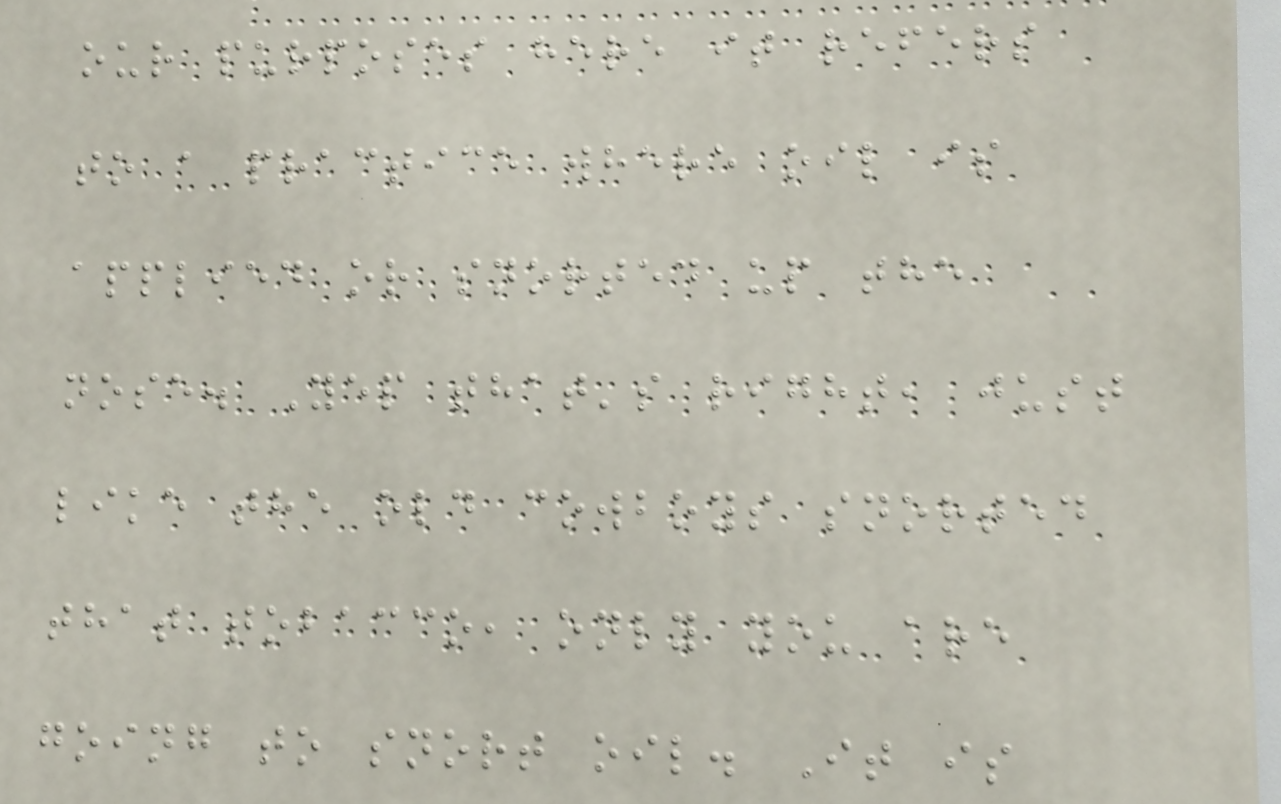our purposes here it refers
to a practice where oil is
applied or snorted up the
nose. Yep that's right, just
like the old cowboys snorted
that tobacco, only you are
going to snort oil. It is
